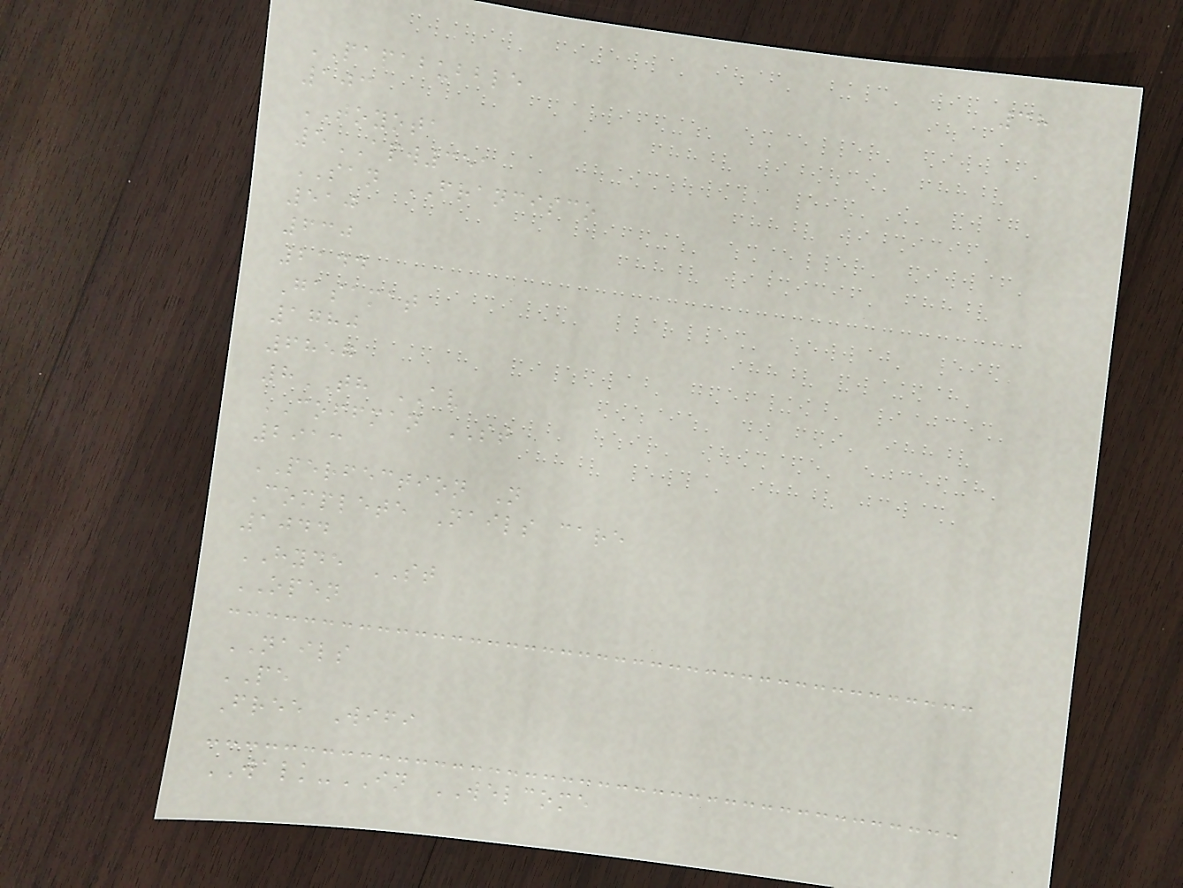38
PAPABUBBLE
103
TOYOTA
5APW351
SAN FRANCISCO
510
630
2144
Gasamat
1780
6857
8TH AV
COFFMAN ST
2913
PERFECTION N
Complete Nails care
1044
HYDE ST
OPEN
NAILS
PE
Free Wifi
WALK-IN WELCOME
